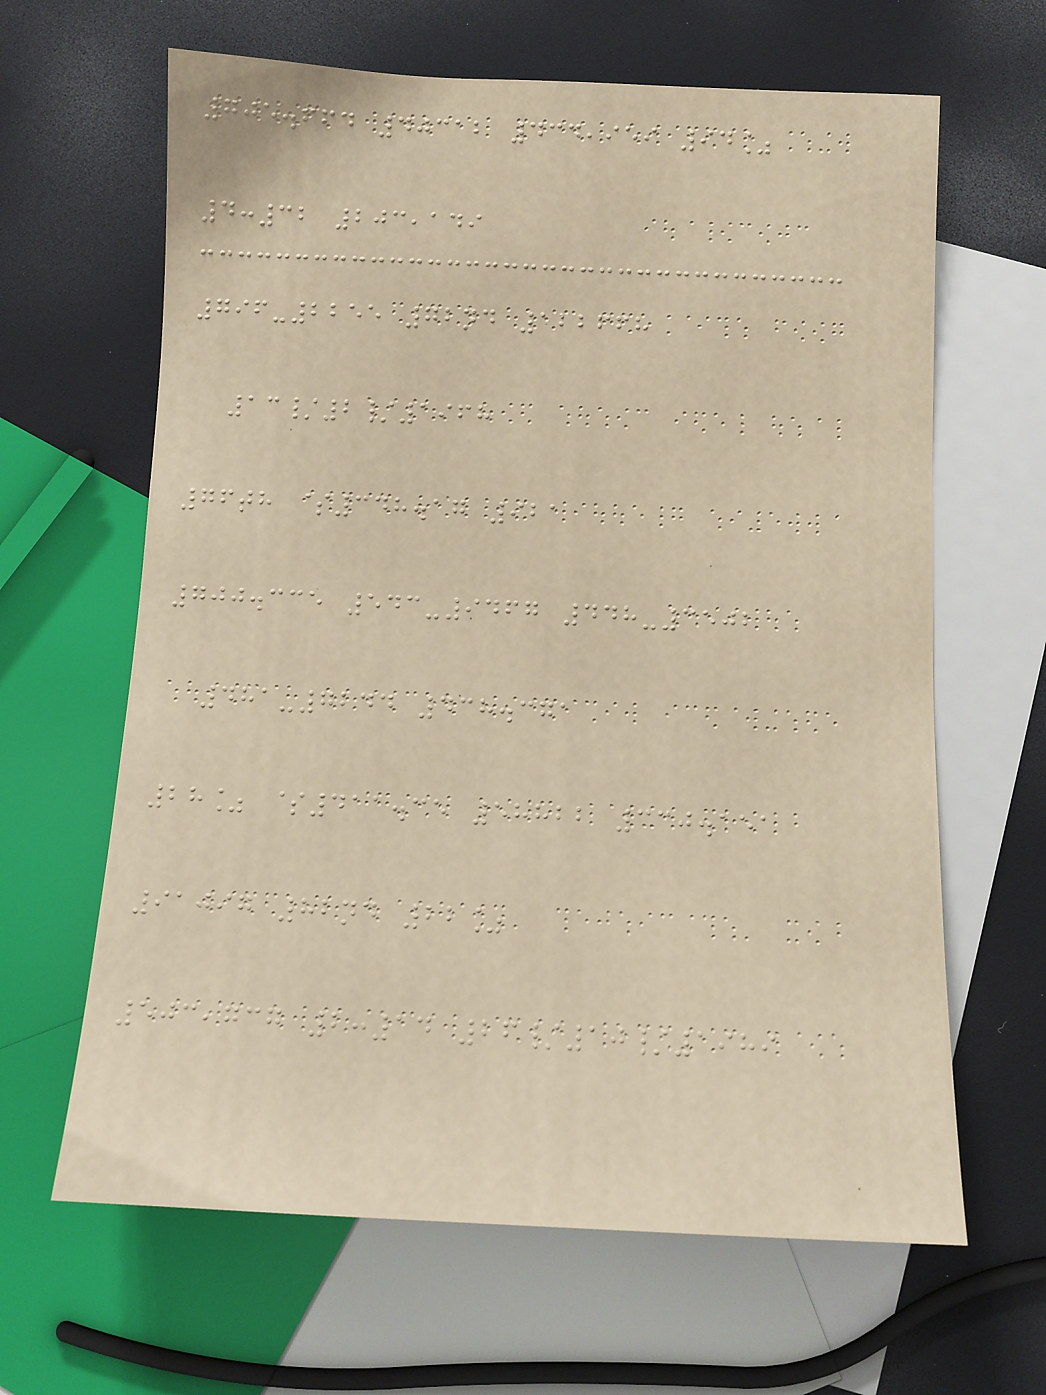705.664 40312 434,959 94%
4:32 203,149
796-2255 72nd 122668
13/2/1968
76th $348.17 921
700.335 543-9467 448-3502
481-7244 438.371
28% $411.35 58822 330.151
91097 82nd 22%
503,737 2:14 26/10/1989
